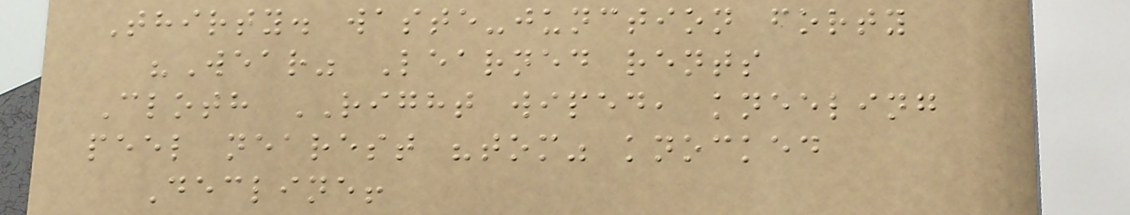Thirty. waste-junction forty
"Wear" Learned rents
Cloth RIGHT wiped, kneeling
peel nearest "tom" knocked
Decline!
